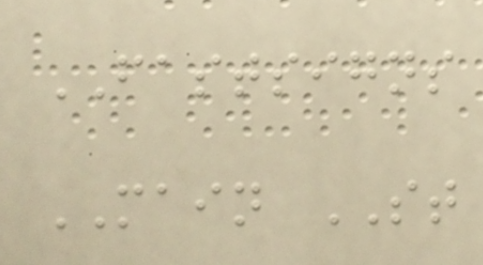FASTSIGNS
MAIN ST
